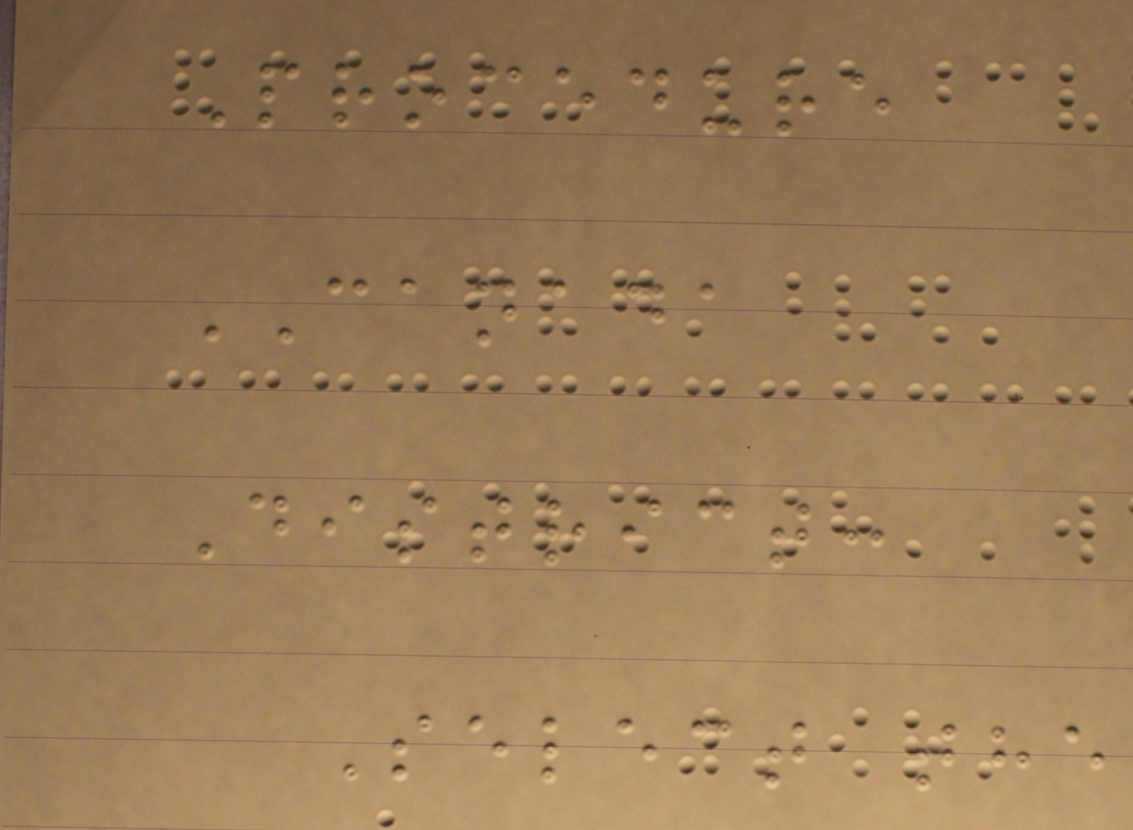Procedure
CANADA
District:
Select the
